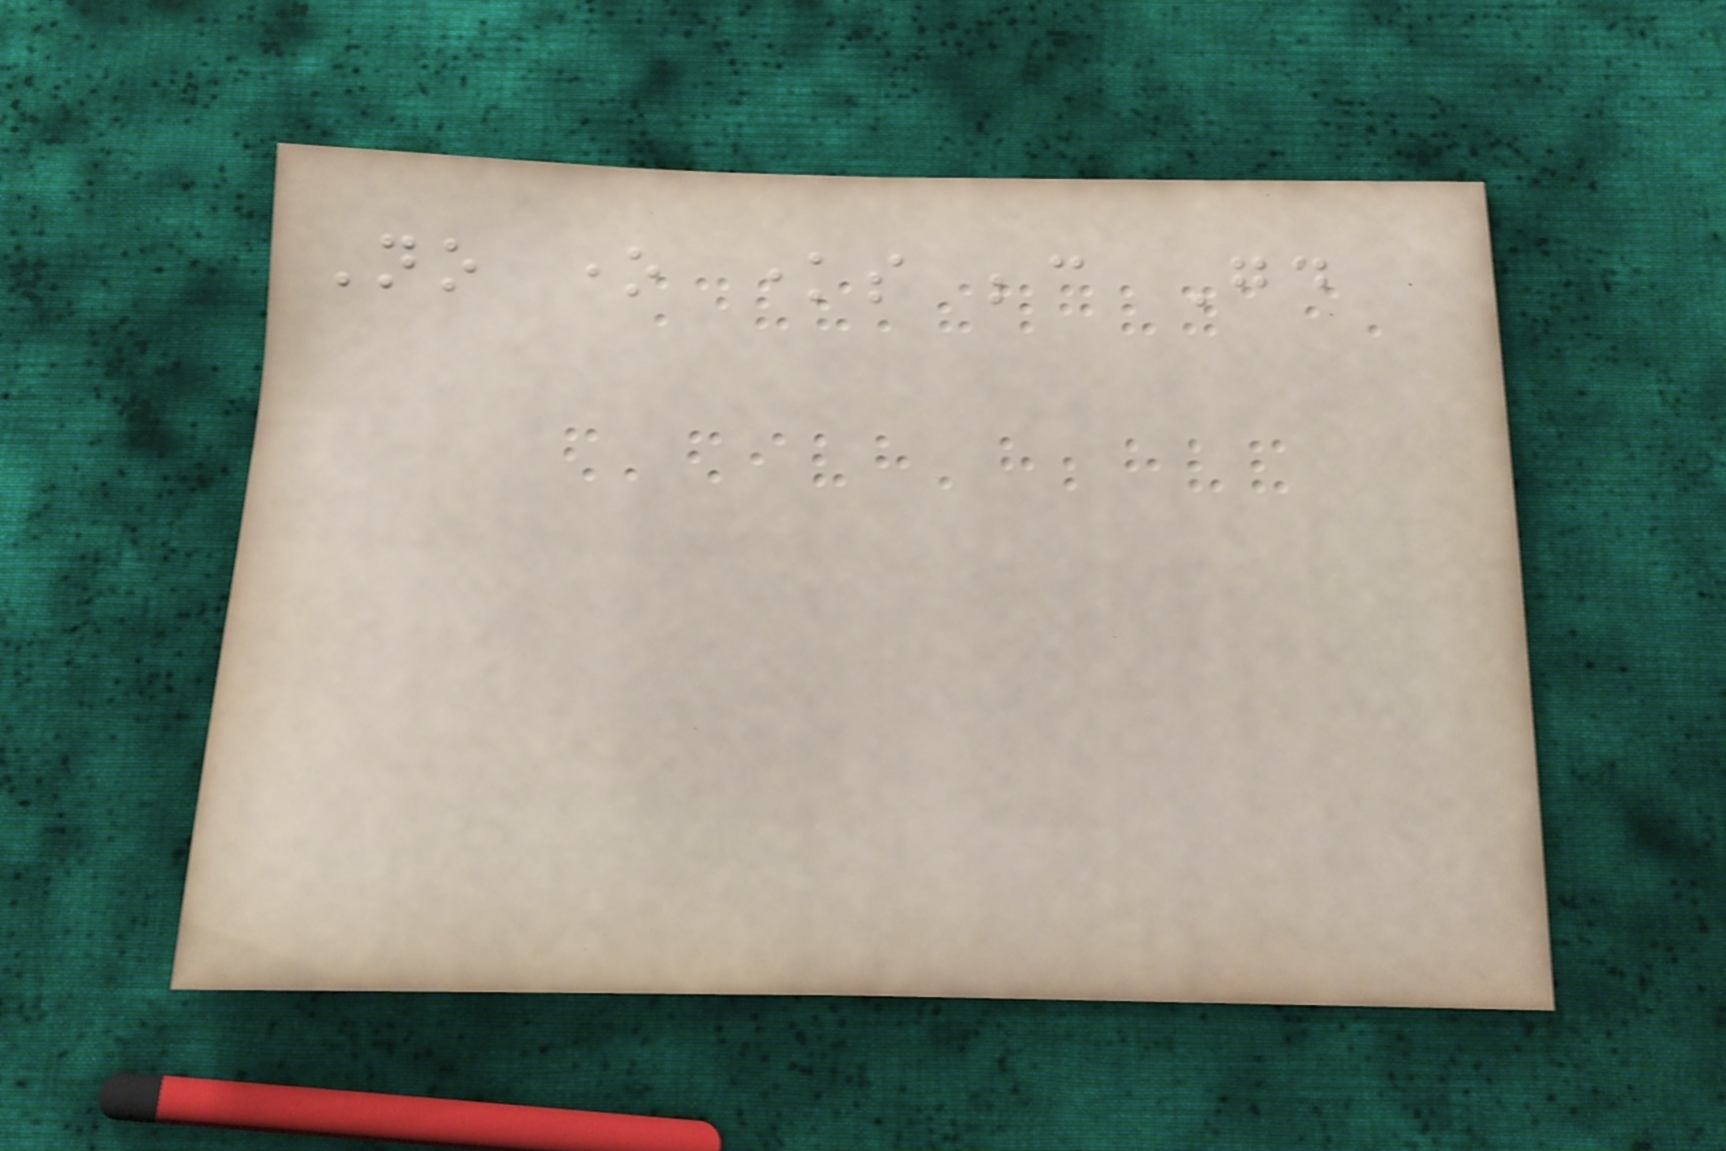No one knows because Good
